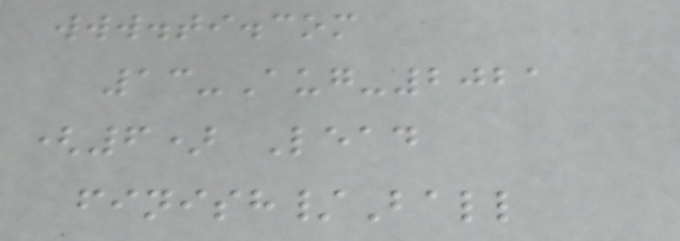www.ti.com
13-Aug-2021
(6) Lead
finish/Ball
